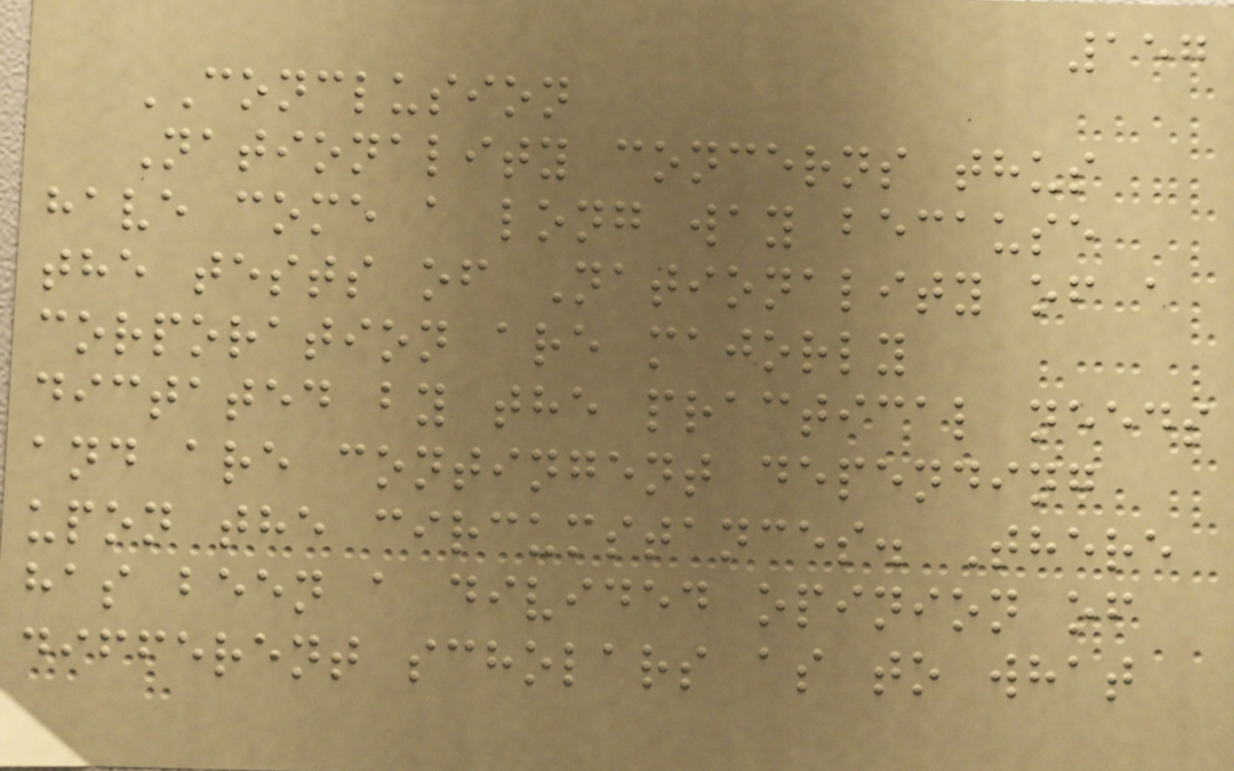157
CONCLUSION
Nationality concerns thus
have come a long way because
the tests of Nationality of a
corporation are majorly
dictated by the practical needs
and are contingent depending
upon the circumstances. There
has been a divided opinion of
different scholars as to what
